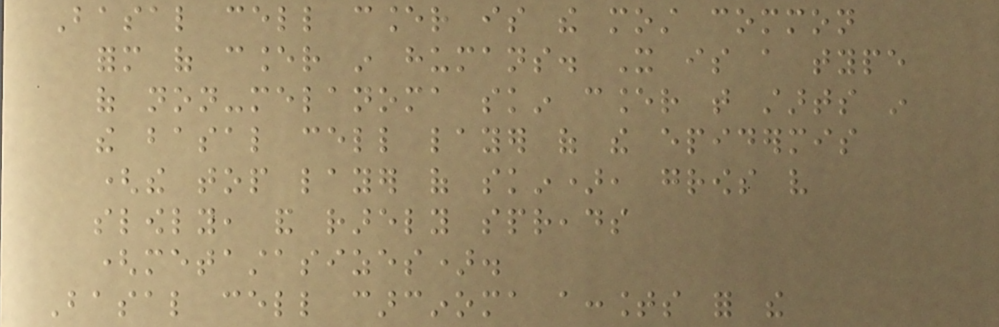Basal cell cancer is the most common
form of cancer in humans. It is a type
of non-melanoma skin cancer that starts in
the basal cell layer of the epidermis
(the top layer of skin), grows very
slowly, and rarely spreads
(metastasizes).
Basal cell carcinoma accounts for the
